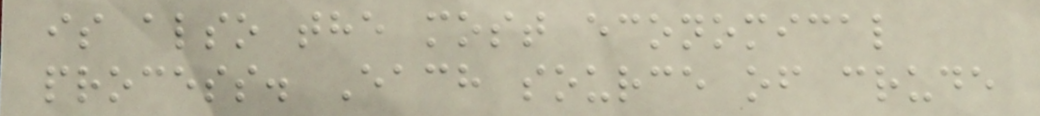is also the most economical
process. Each source of crude
